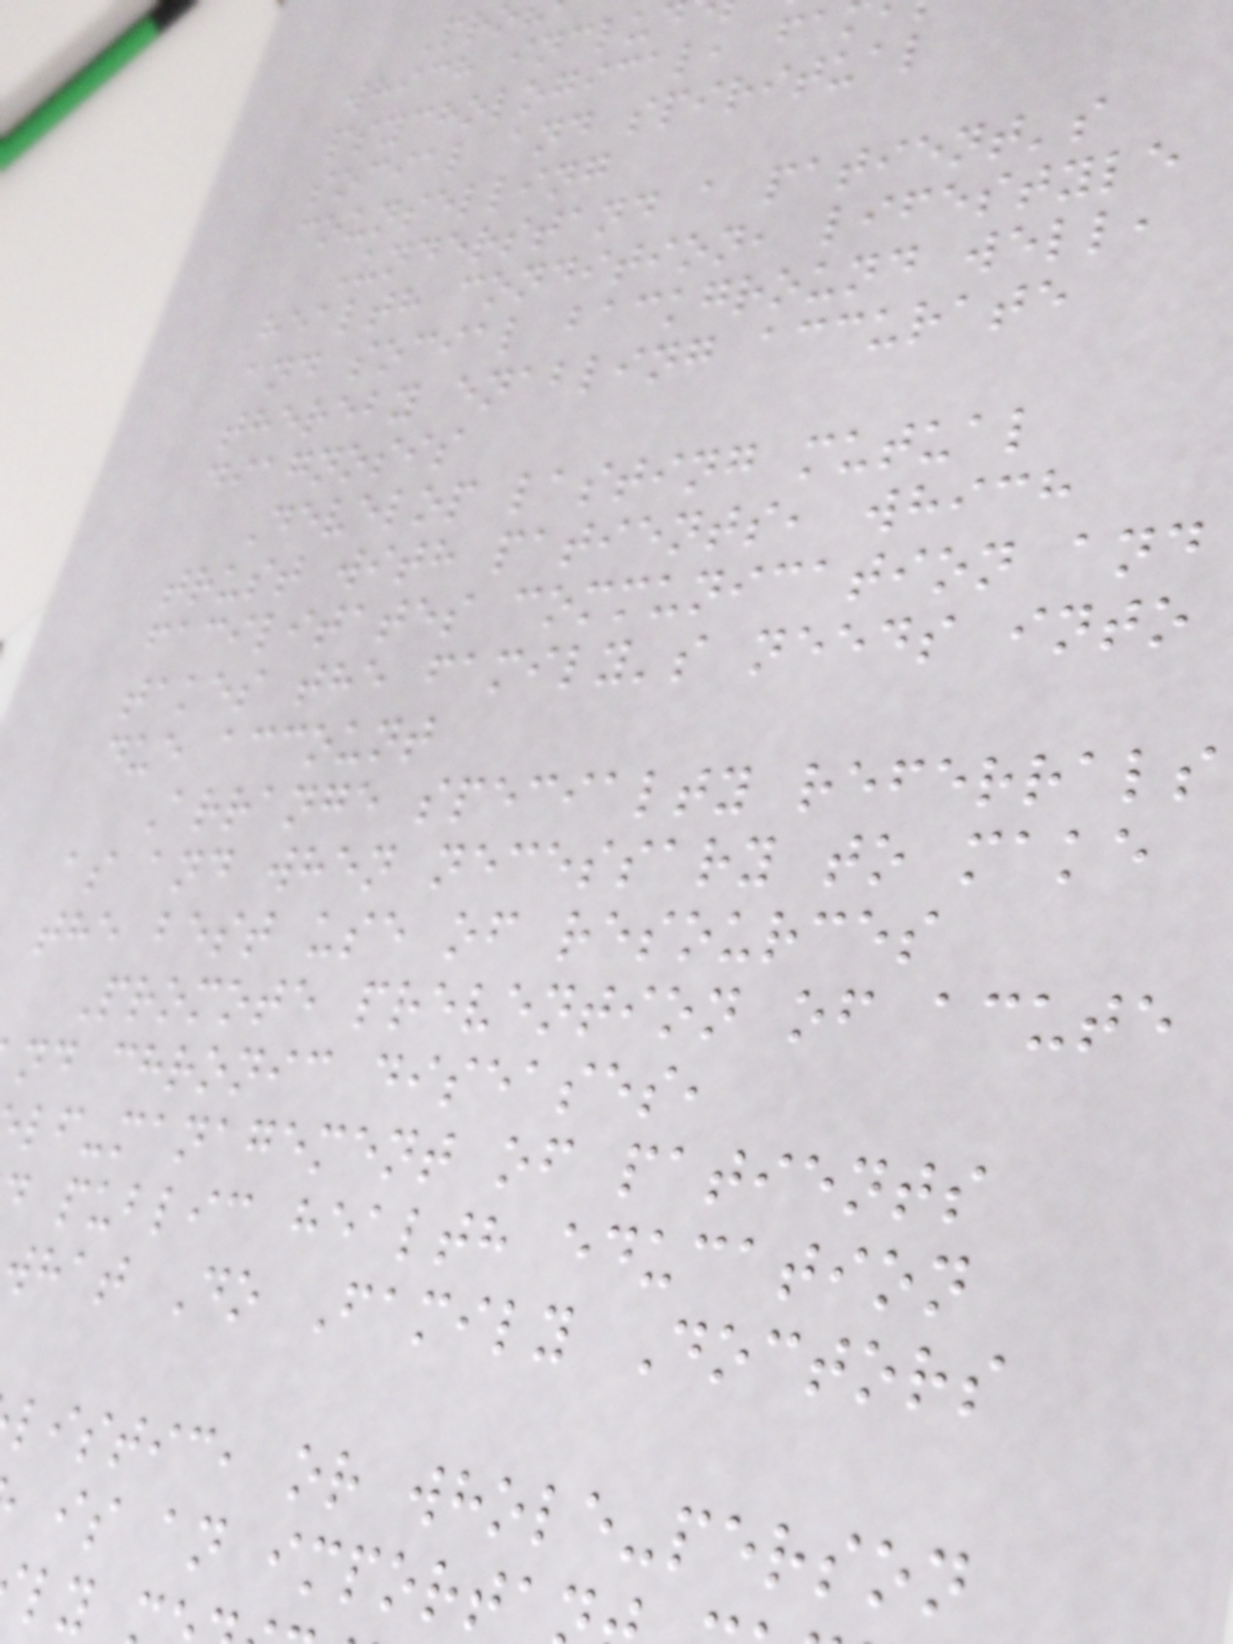which inclu
psychological, fa
social and spiritual
counselling
Understand a patient's
health condition, lifestyle
and social background well,
thereby enabling accurate
diagnosis
Develop lasting mutual
trust with patients, which
facilitates communication and
takes the family's needs into
due account
Arrange specialty referrals
as and when necessary to make
the best use of resources
Promote prevention of acute
nd chronic diseases,
lf-management of patients
public health education
what Do Family Doctors
listic, or whole-person
is an importa
